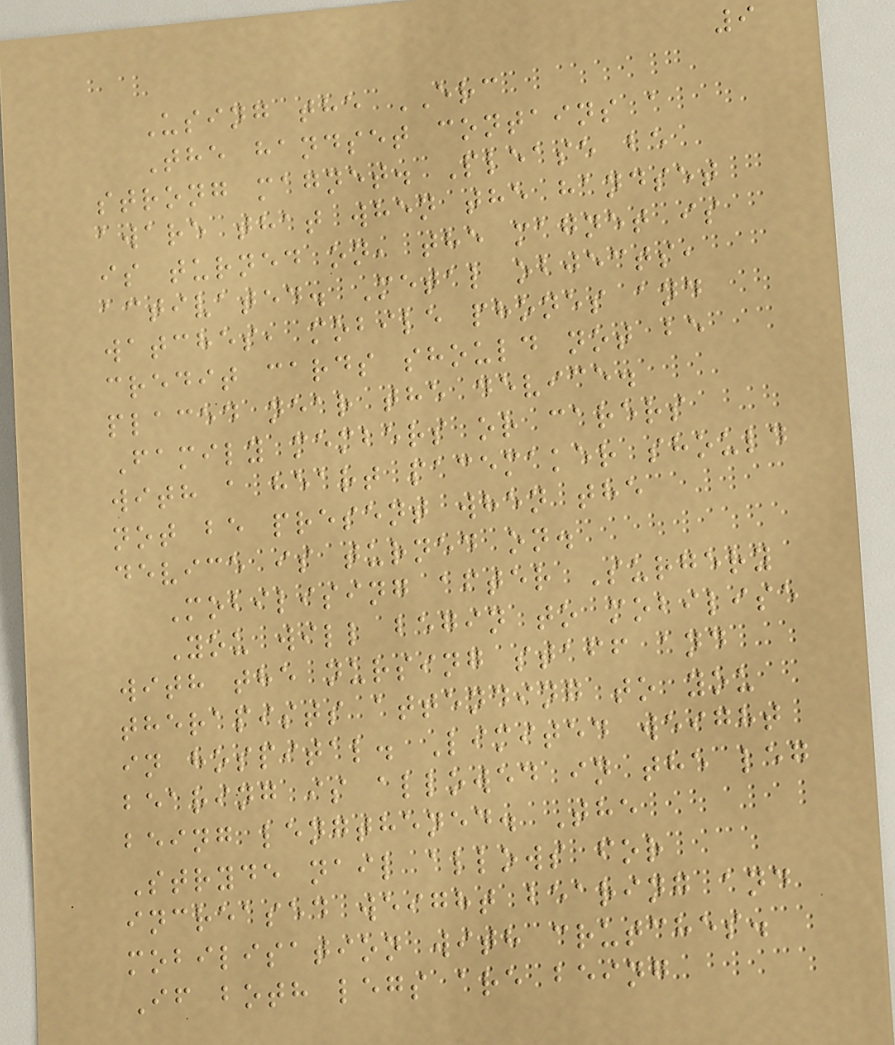9
Using the ERC
The handset contains a
strong magnet. Please be
aware that when the handset
is turned on, the magnet is
activated. Metal objects,
watches, mobile phones and
credit cards should not be
placed near the device.
Family members or carers
with a heart pacemaker should
not be present when the
device is turned on.
Mobilising after Surgery
You will begin to mobilise
with the nursing staff and
therapists attending to you
in hospital. Limited weight
bearing is allowed in the leg
being lengthened. The
Stryde nail allows for
increased weight bearing and
mobilisation with crutches.
If both legs are being
